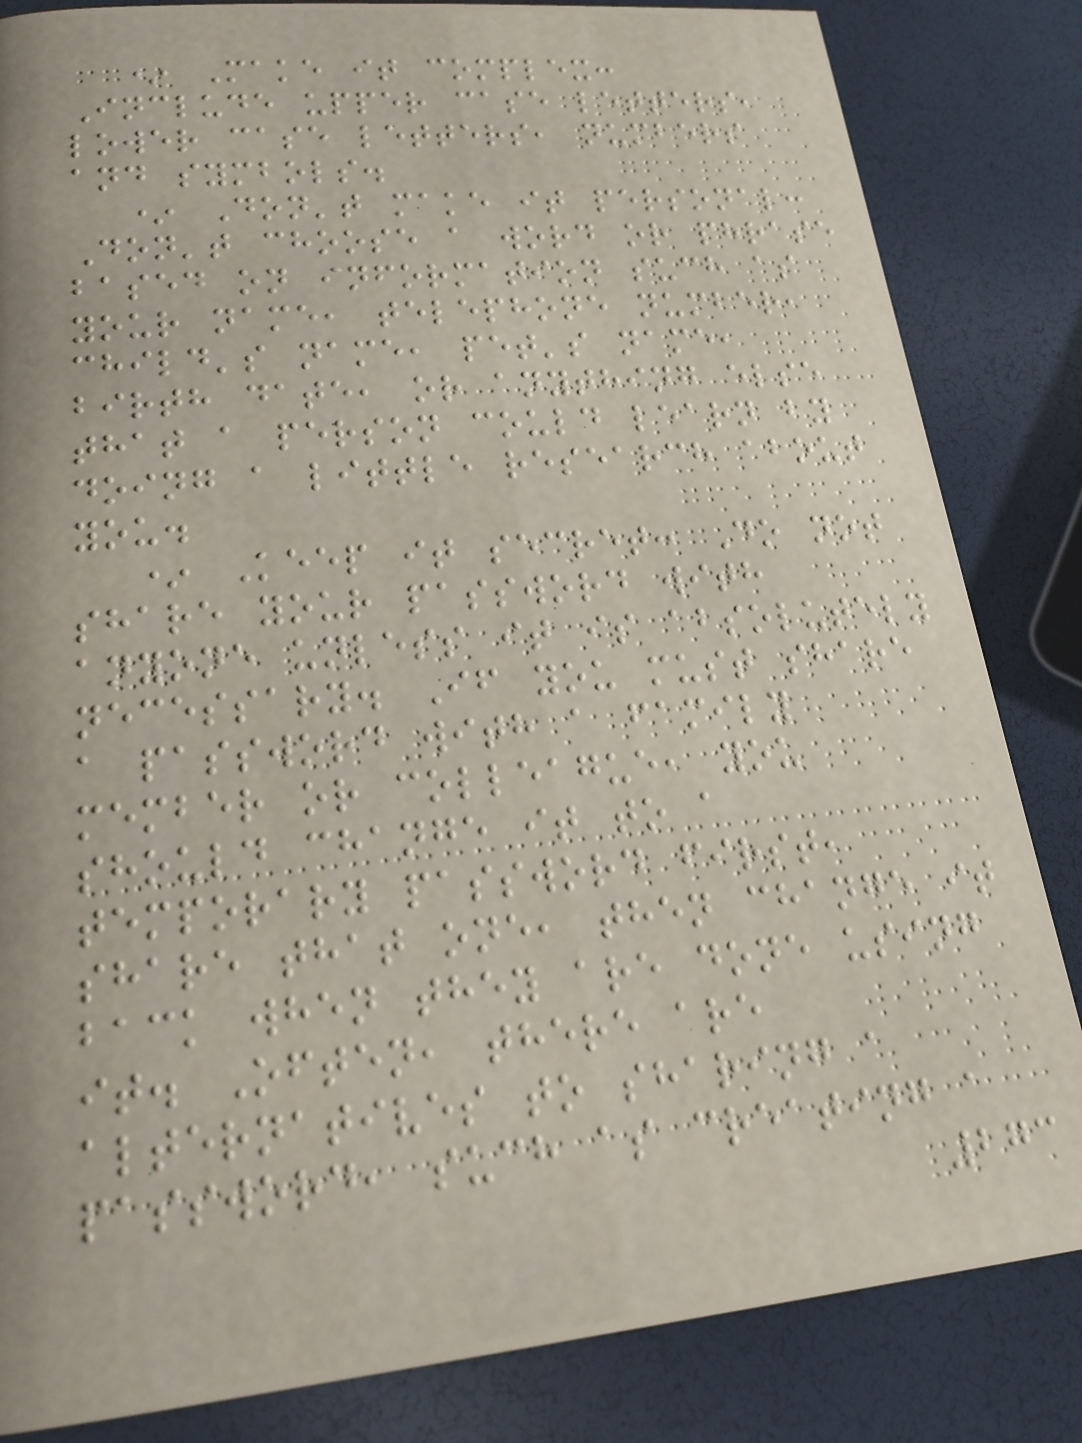* Make it complex:
Include upper case letters,
lower case letters, numbers
and symbols.
* Don't make it personal:
Don't choose a word or phrase
based on information such as
your name, telephone number,
child's name, pet's name,
birth date, or anything else
that a person could learn by
doing a little research about
you.
* Keep it secret: Do not
share your password with
anyone unless it is absolutely
necessary. If you must share
a password with a family
member or colleague, you
should change it to a
temporary password first,
share that one, then change it
back when they are done using
it. Often, there are
alternatives to sharing a
password, such as creating a
273
